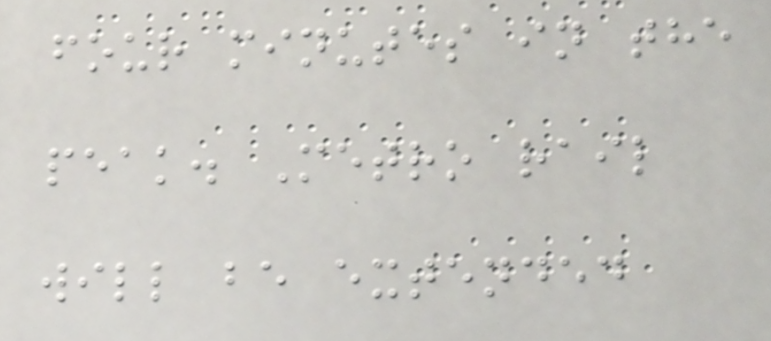four minutes in the
peak. Metro rail
will be extended
